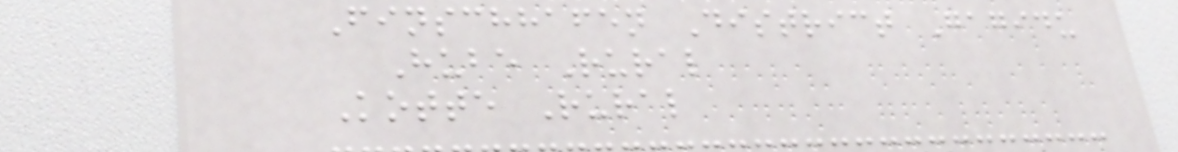Finschhafen District Gagidu
Hube Rural
Kotte Rural
